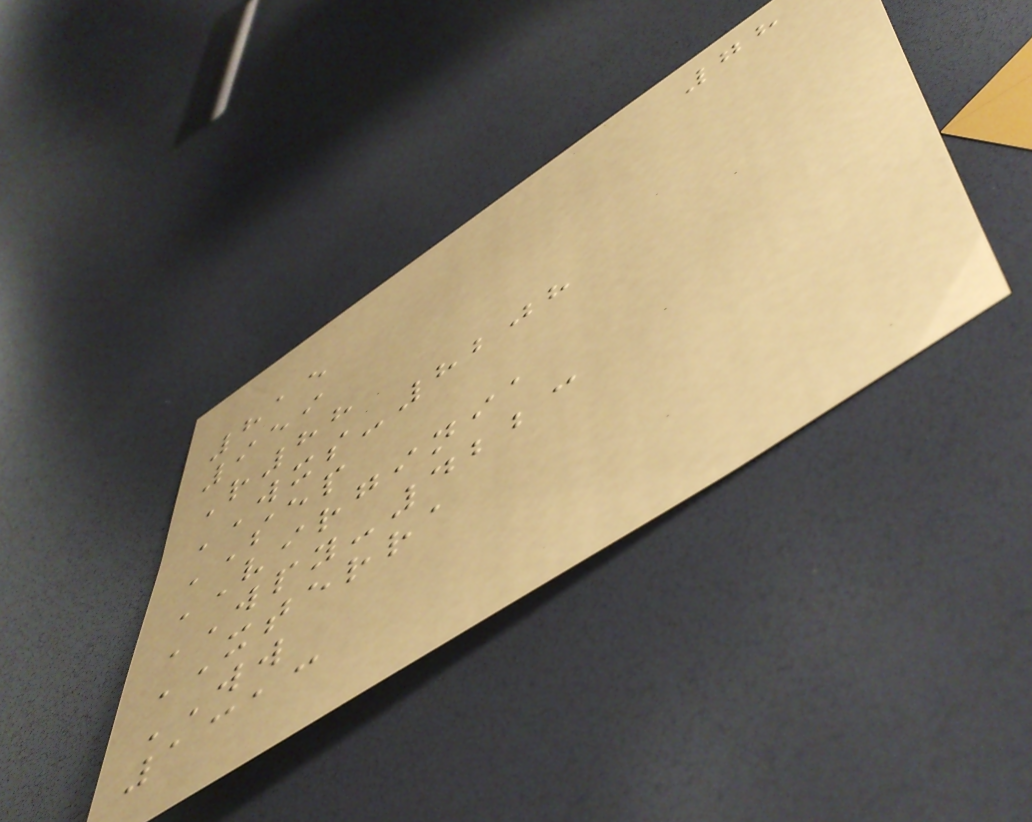78
815
959
R88
WXS-8208
SEP
VIRGINIA
WPY-4223
XTERRA
WW
1313
